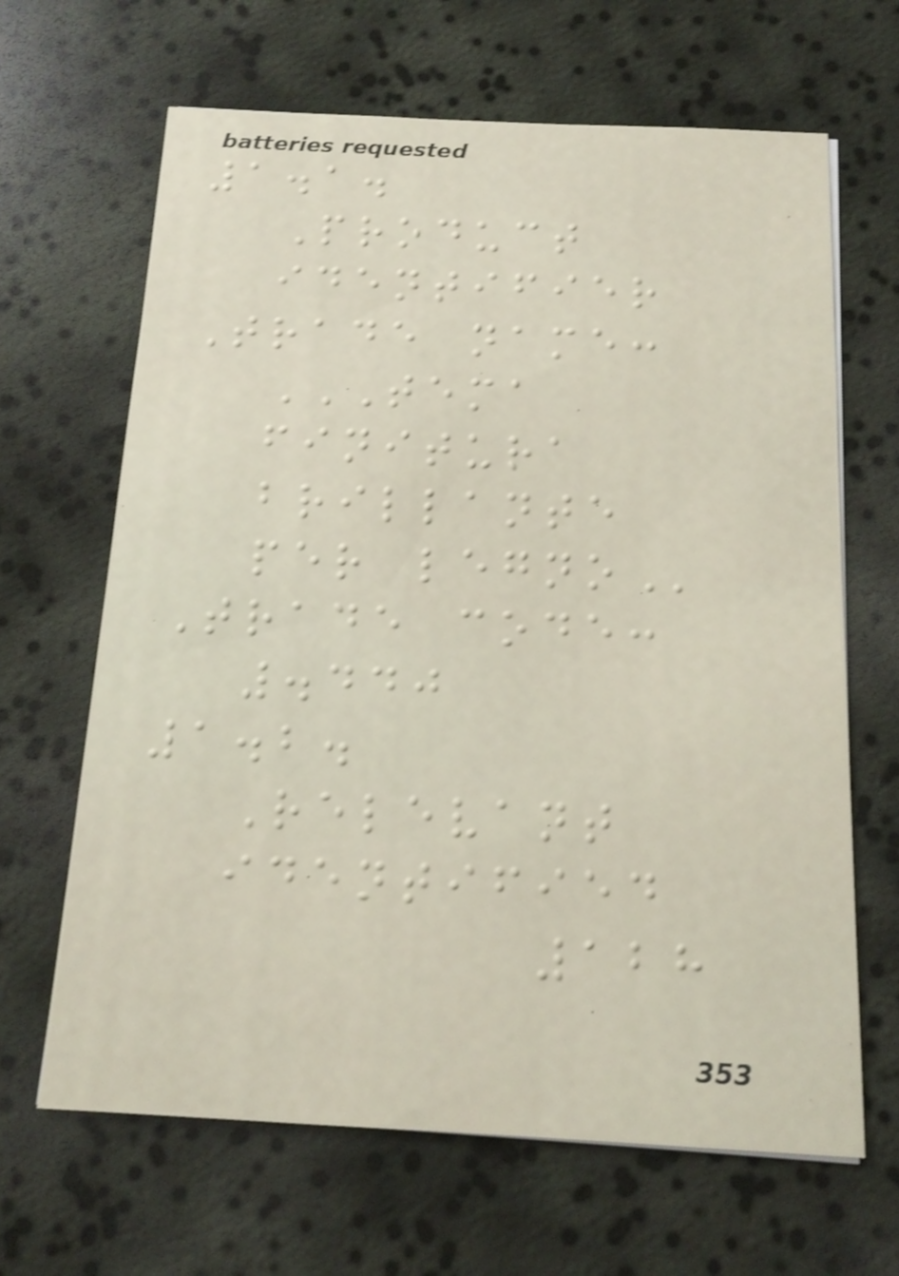1.1.
Product
identifier
Trade name:
TEMA
FINITURA
BRILLANTE
PER LEGNO
Trade code:
.440
1.2.
Relevant
identified
128
